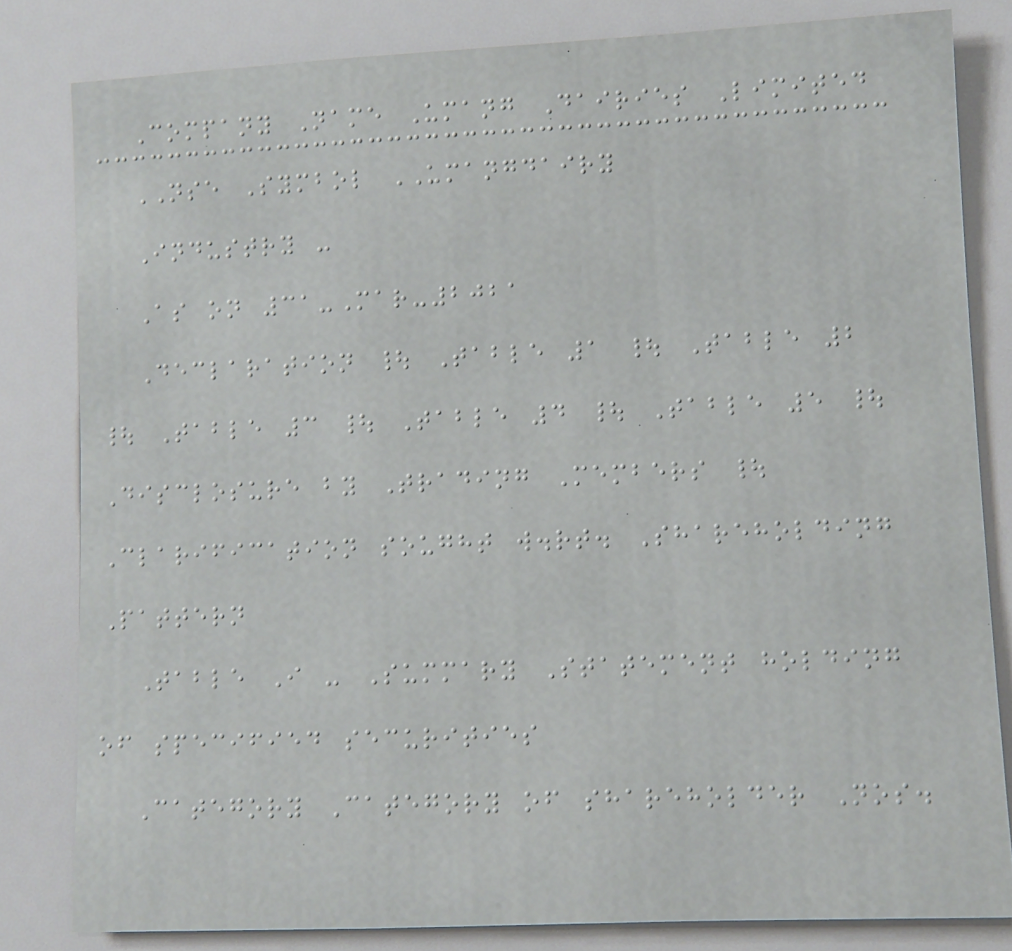Company Name Umang Dairies Limited
NSE Symbol UMANGDAIRY
Industry -
As on 31-Mar-2021
Declaration | Table 1 | Table 2
| Table 3 | Table 4 | Table 5 |
Disclosure by Trading Members |
Clarification sought w.rt. Shareholding
Pattern
Table I - Summary Statement holding
of specified securities
Category Category of shareholder Nos.
